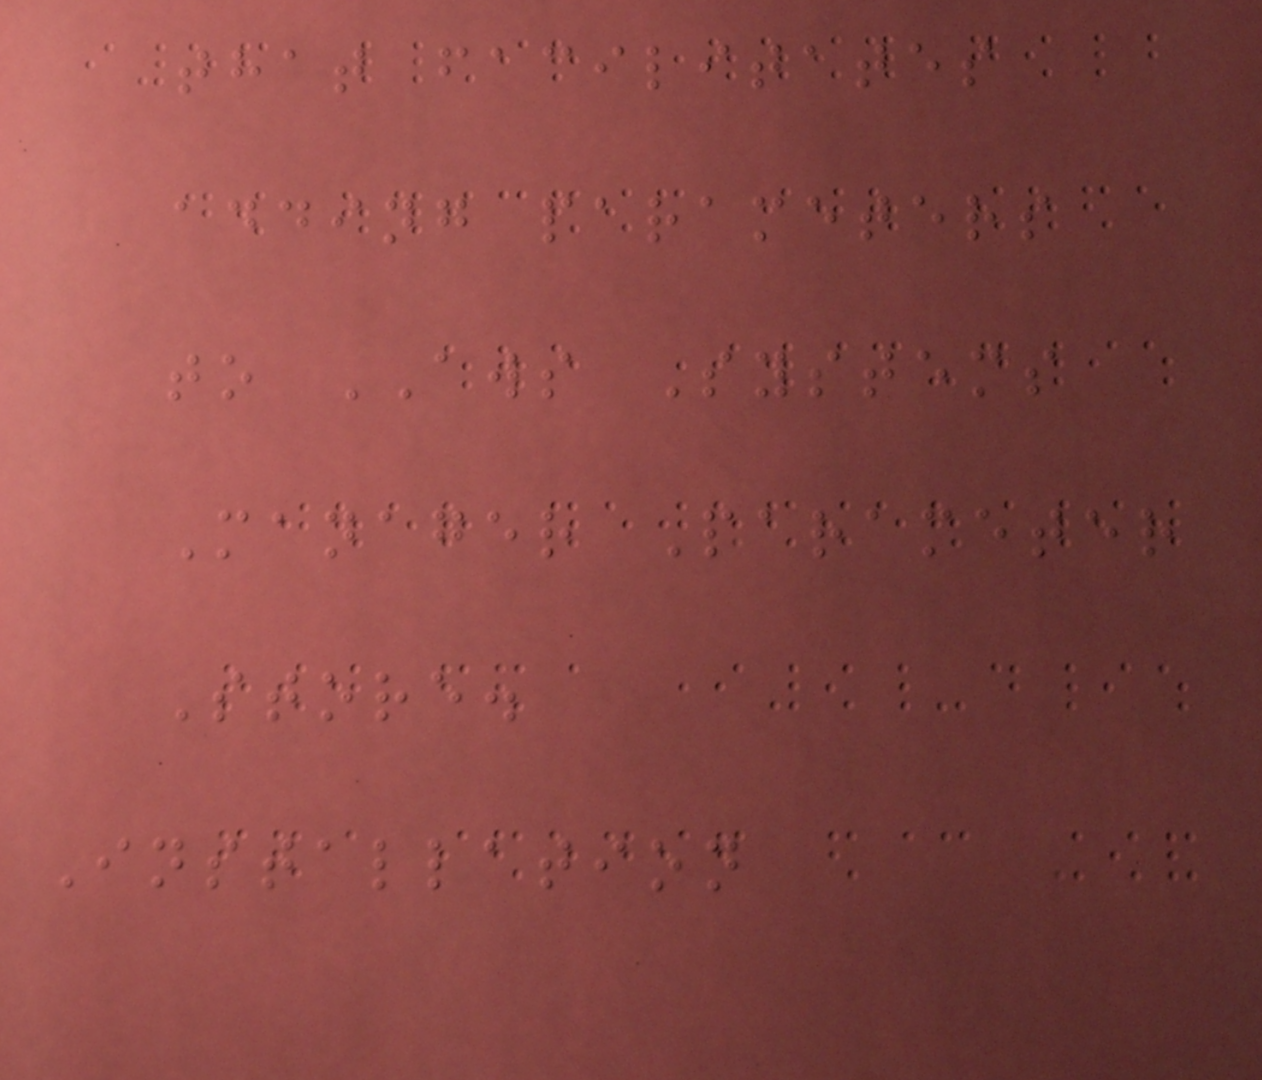that facilitates
adding parameters
to AWS Systems
Manager Parameter
Store.
Installation
